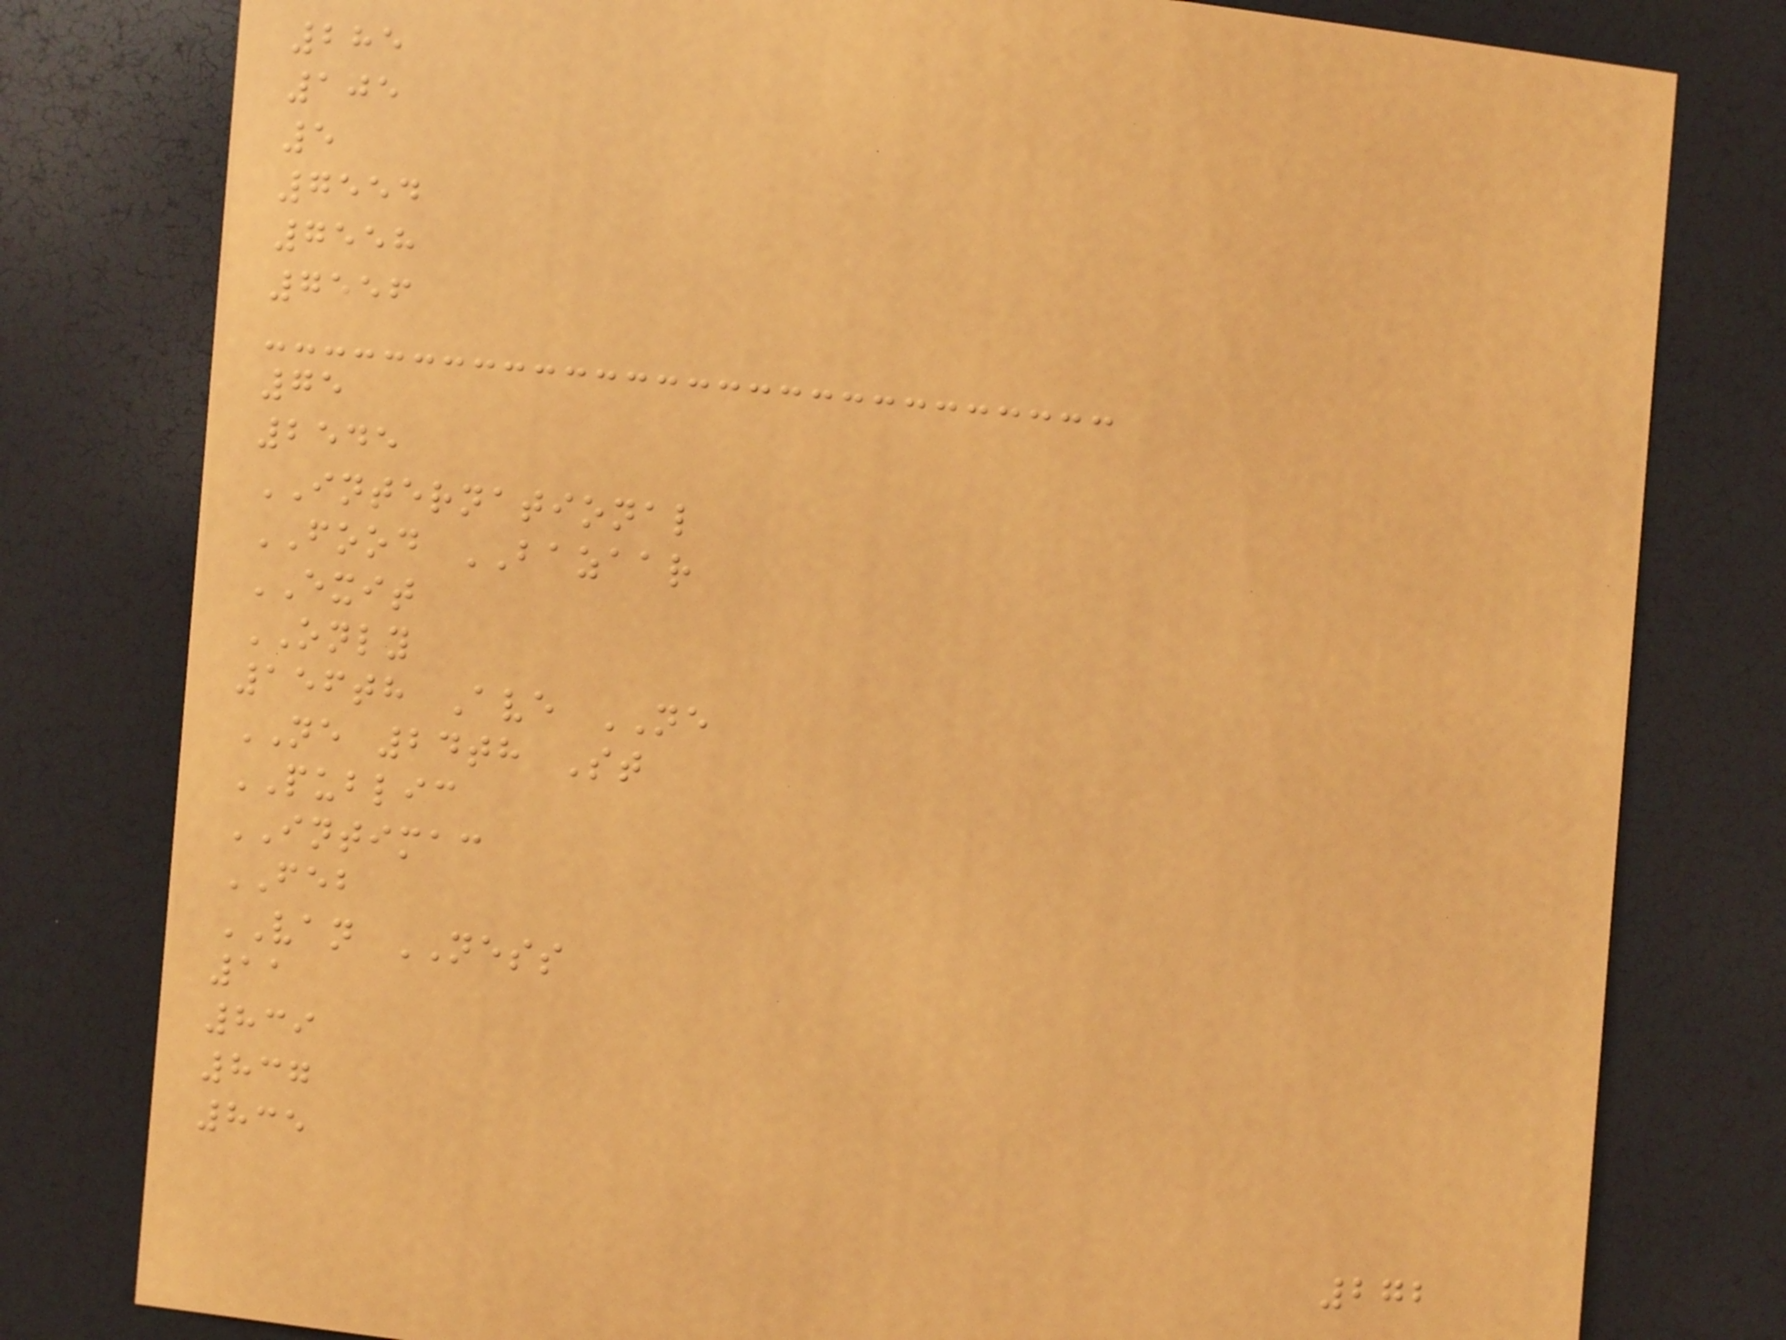285
105
5
7554
7558
7556
75
2545
INTERNATIONAL
FOOD BAZAAR
EXIT
ONLY
156th Ave NE
NE 24th St
PUBLIC
INTIMAC
FEB
VAN NESS
11
839
837
835
272
